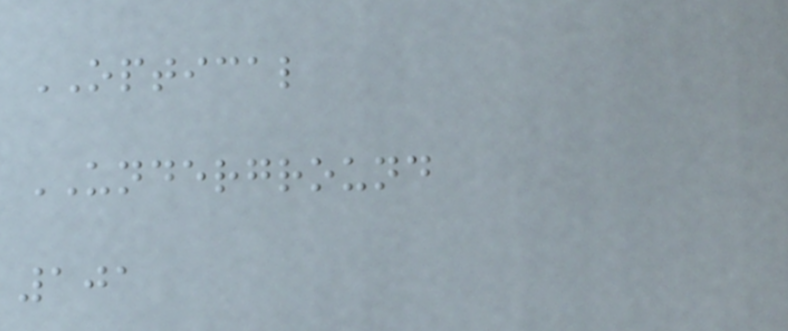OPTICAL
UNDERGROUND
101
